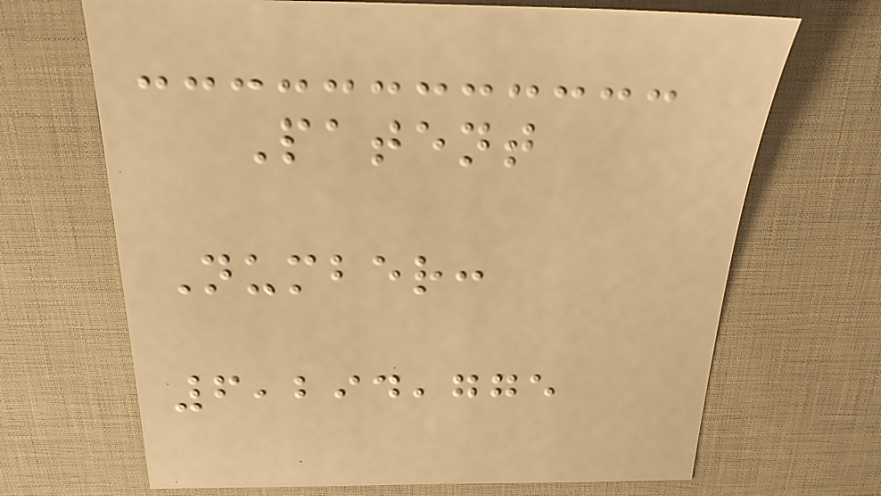Patent
Number:
6,294,775
